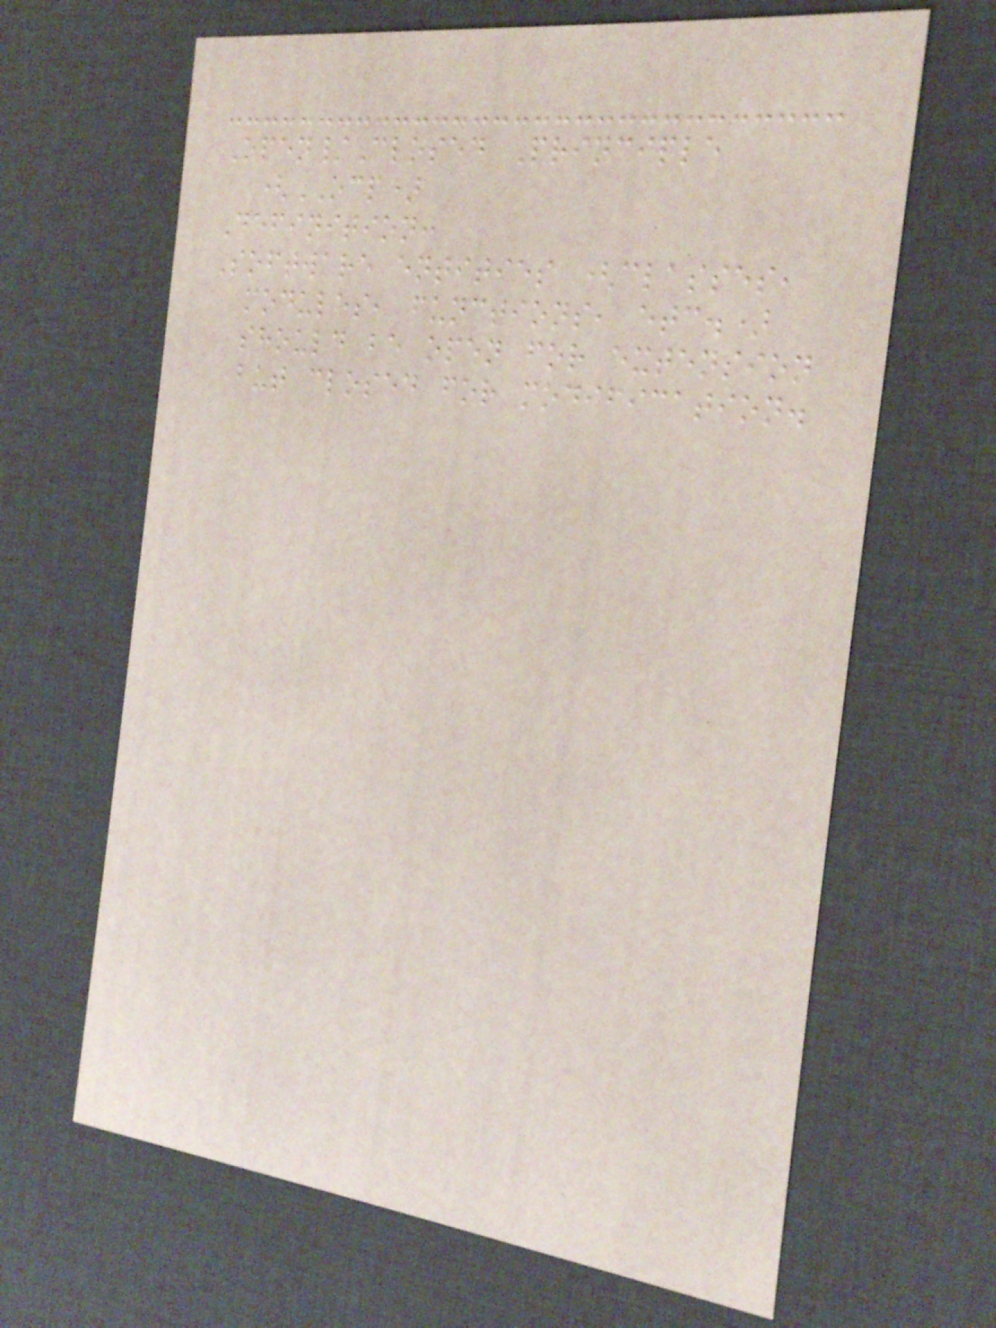Open/Closed Principle
(OCP)
Definition:
Software entities (classes,
modules, functions, etc.)
should be open for extension
but closed for modification.
